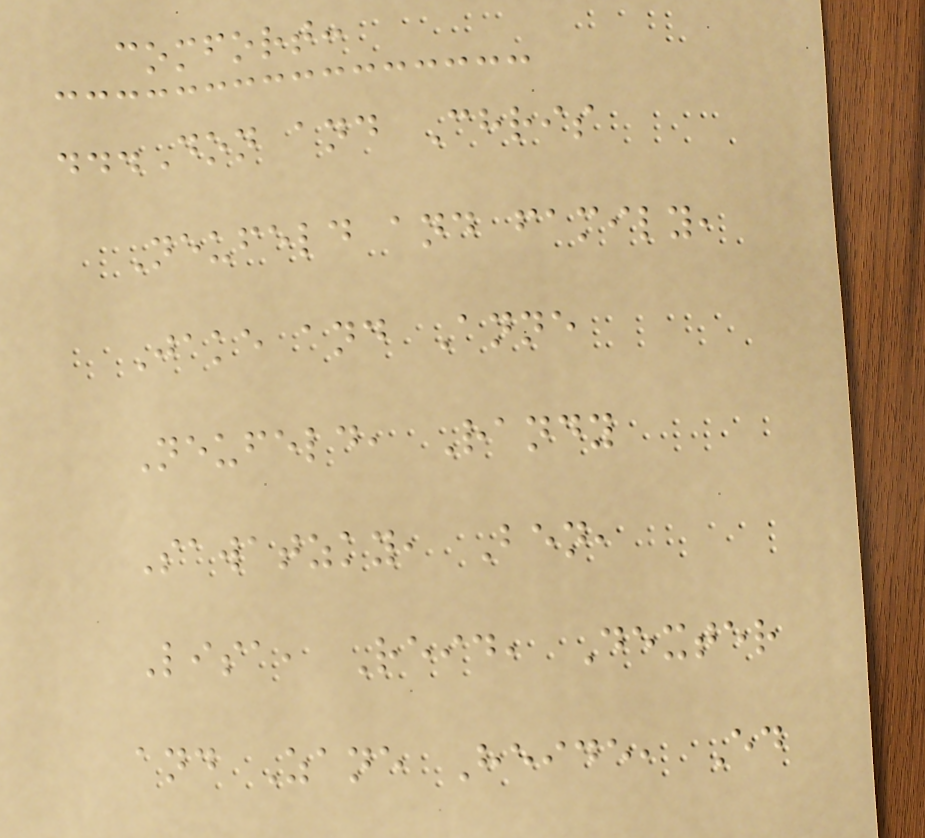comfort:
...Don and Chris
Neufeld and family,
Jake and Anne
Neufeld, Randy
Sawatzky, Ben,
Lisa, Reid, Dexter
and Zane Heide, Ed
